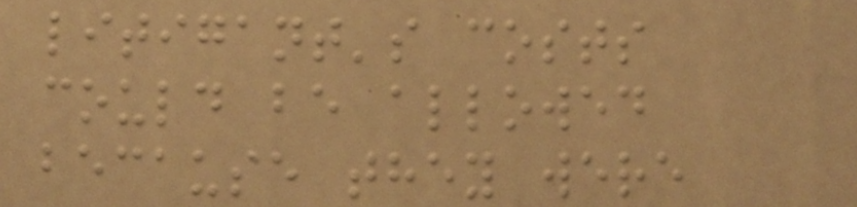litigant's costs
could be allowed
because they were
